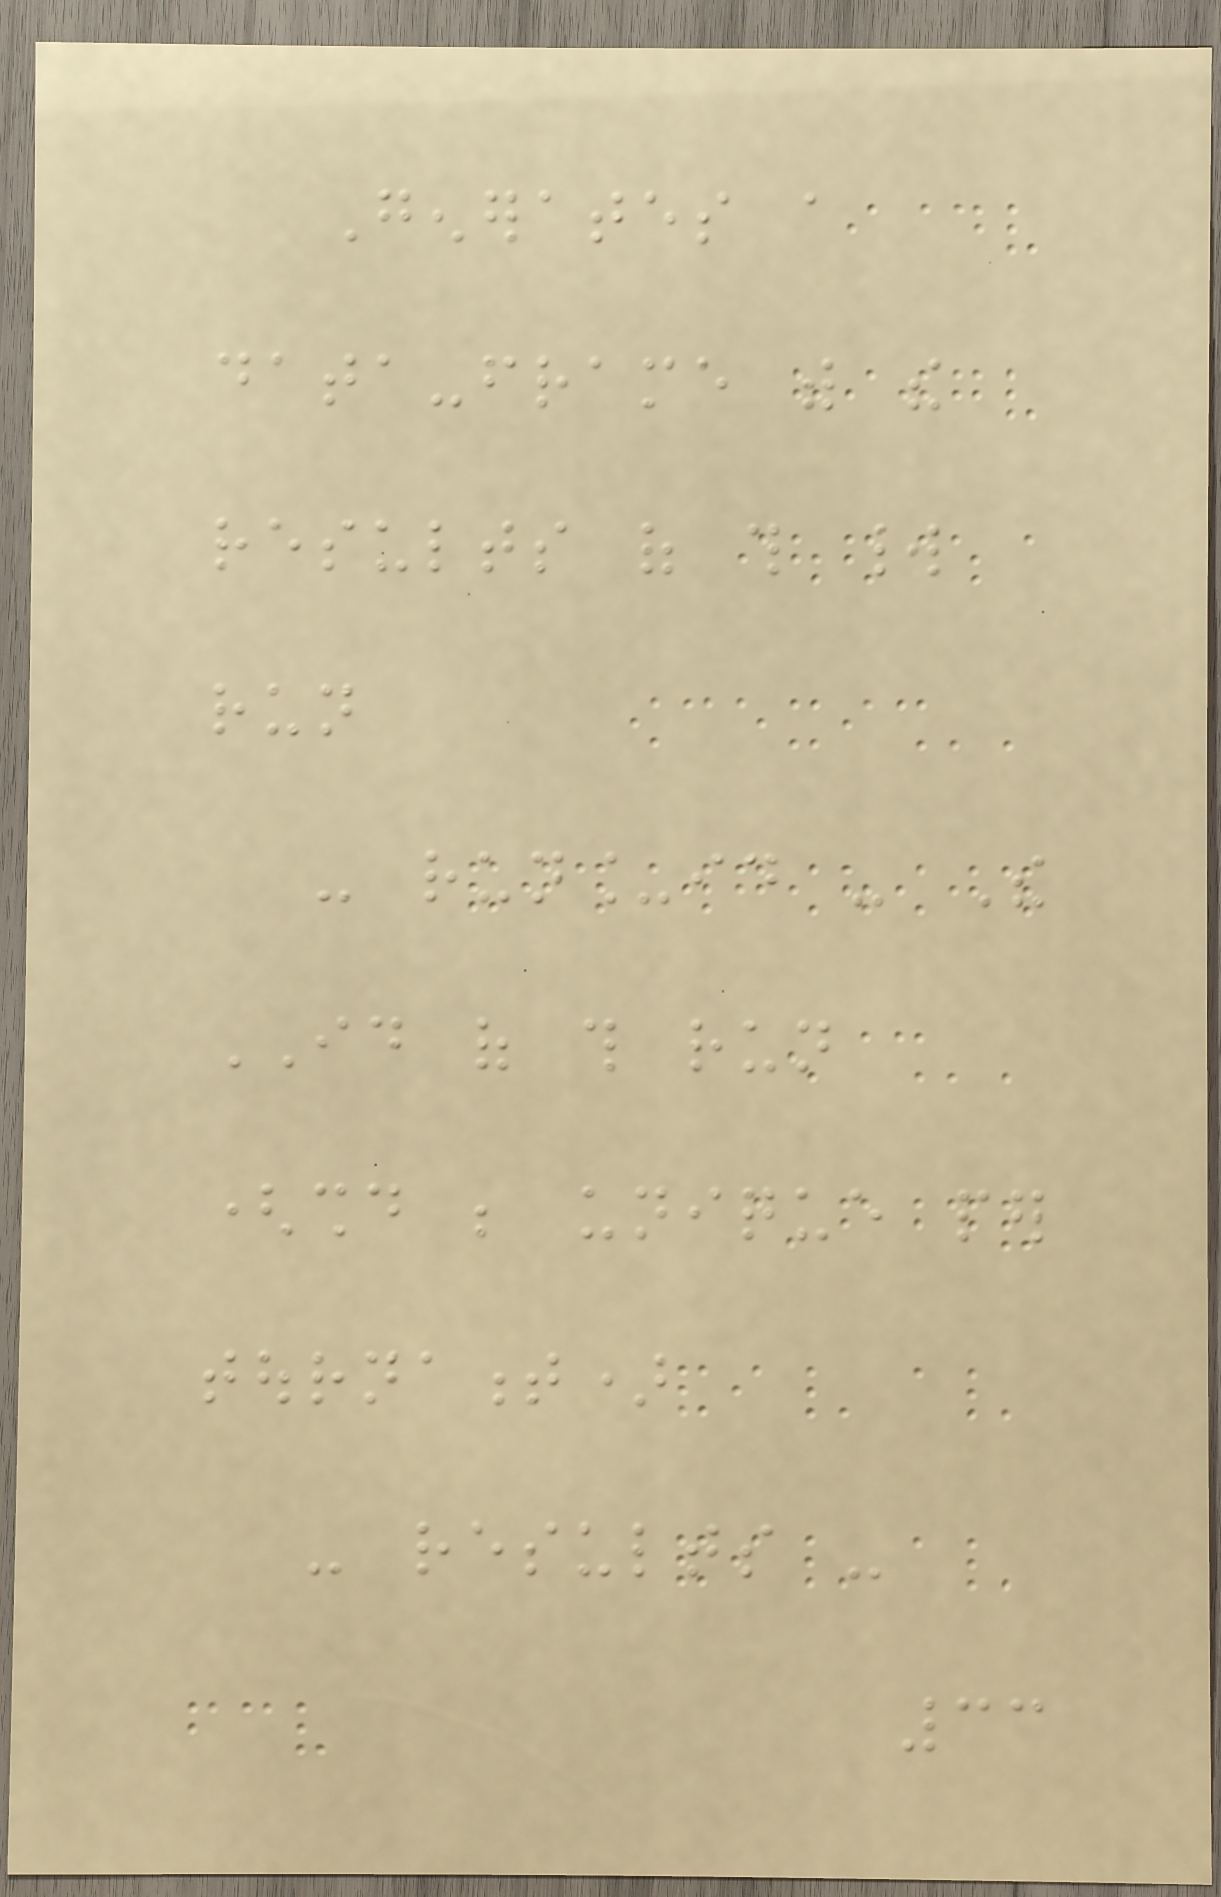Generates a
data-frame with the
results of this world
run
- run_id - The
ID of this run
(should be unique per
tournament)
- results -
33
